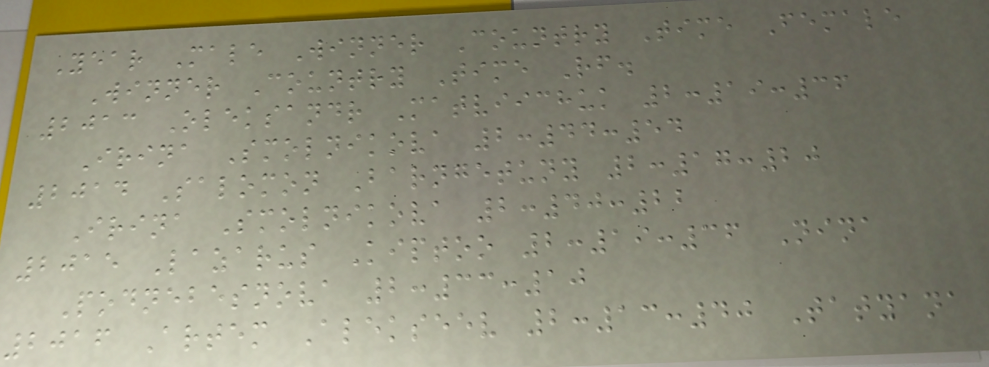Year Male Winner Country Time Female
Winner Country Time Rf.
2013 Oleksandr Matviichuk 2:19:36
Irina Smolnikova 2:44:54
2014 Salomon Barngetuny 2:17:20
Irina Smolnikova 2:40:22
2015 Lazarus Kiptoo 2:19:36 Nina
Podnebesnova 2:33:10
2016 Artem Alekseev 2:13:40 Tatyana
